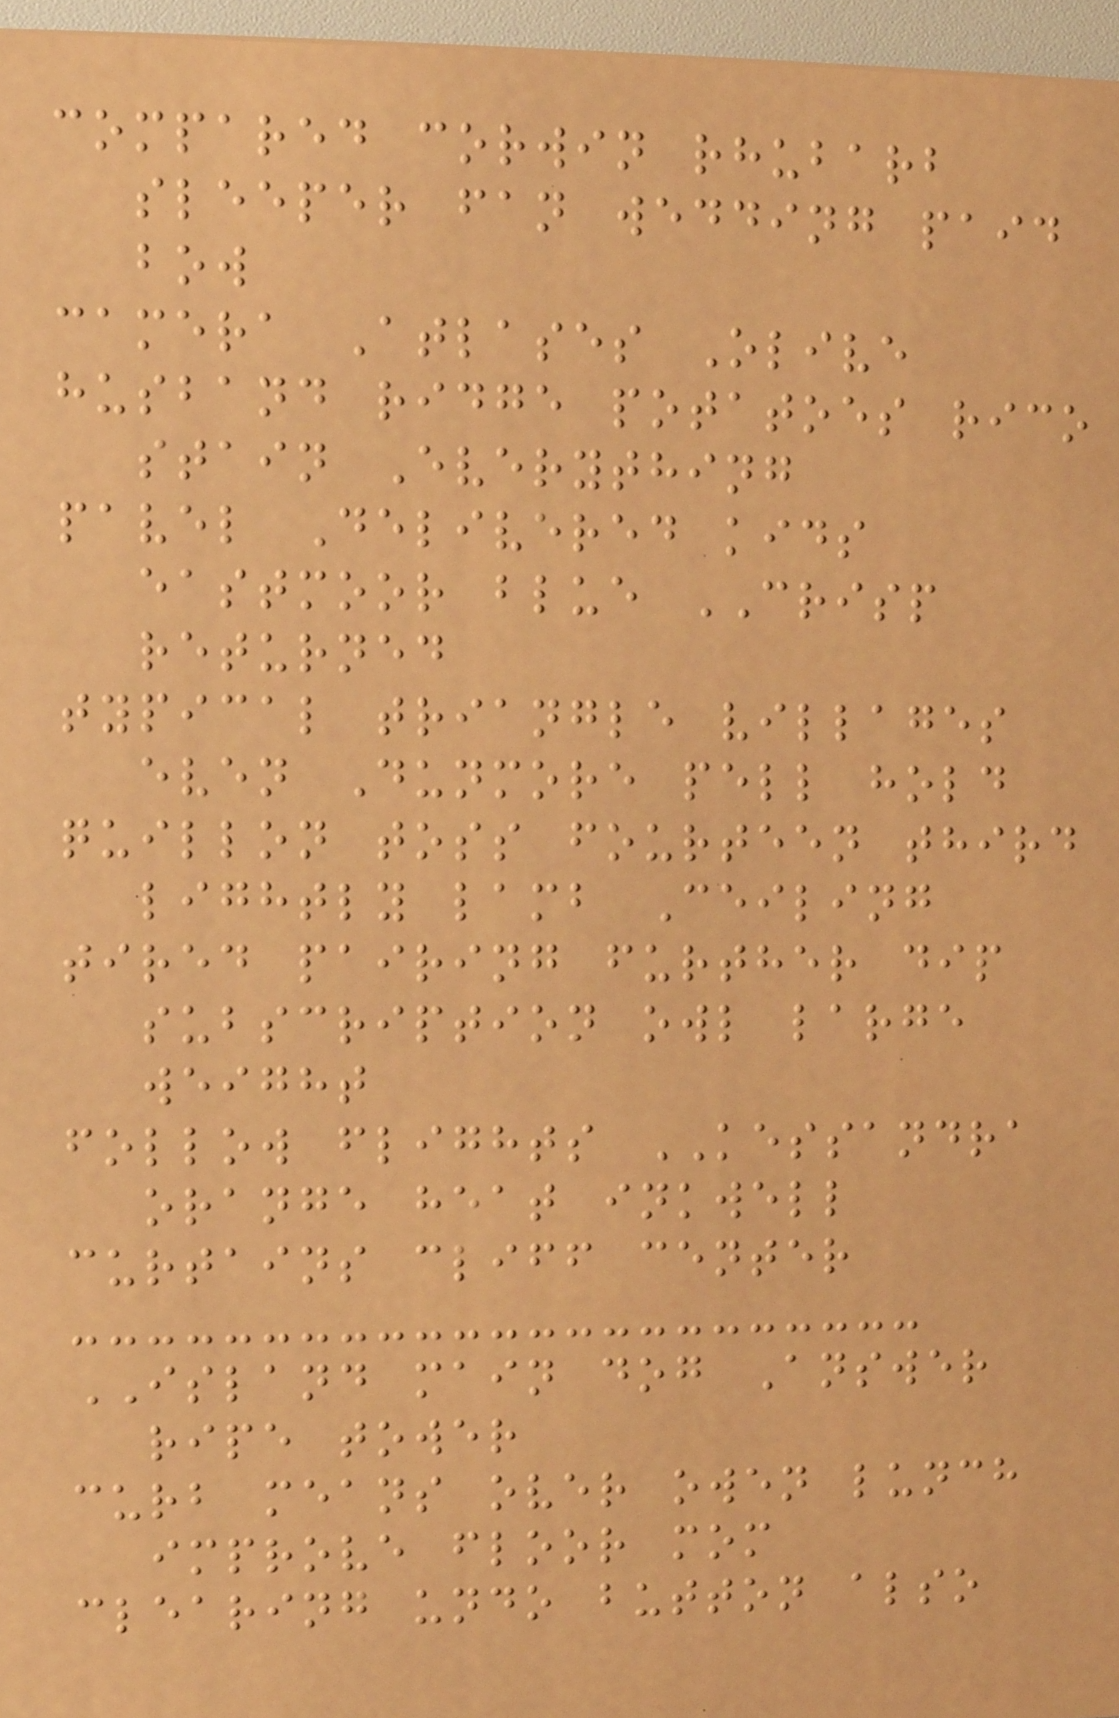compared corwin rhubarb
sleeper fan wedding paid
bow
camera Atlases Olive
husband ridge potatoes rico
stain Everything
pavel Delivered kids
eastmoor blue CRISP
returned
typical triangle villages
even Dunmore pell hold
quillon toss fourteen third
lightly lamb Ceiling
tired pairing further dip
subscription owl large
weight
follow flights KESSANDRA
orange heat inkwell
curtains cliff center
ISLAND main dog Answer
ripe tower
curb means over owen lunch
improve floor mom
clearing undo button also
